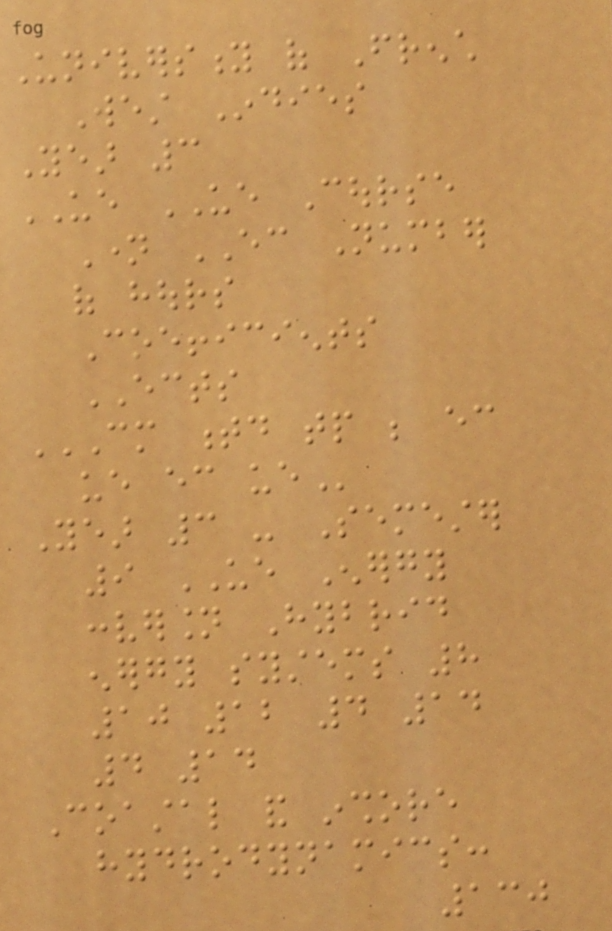University of French
West Indies
Year 3
UE UE Course
Name EC Number
of hours
Coefficients
ECTS
CM TD TP BE EC
UE EC UE
Year 3 - Semester
9 UE Energy
conversion Hybrid
energy systems 8
10 12 4 14
4 14
Coastal and inshore
hydrodynamics:
130
